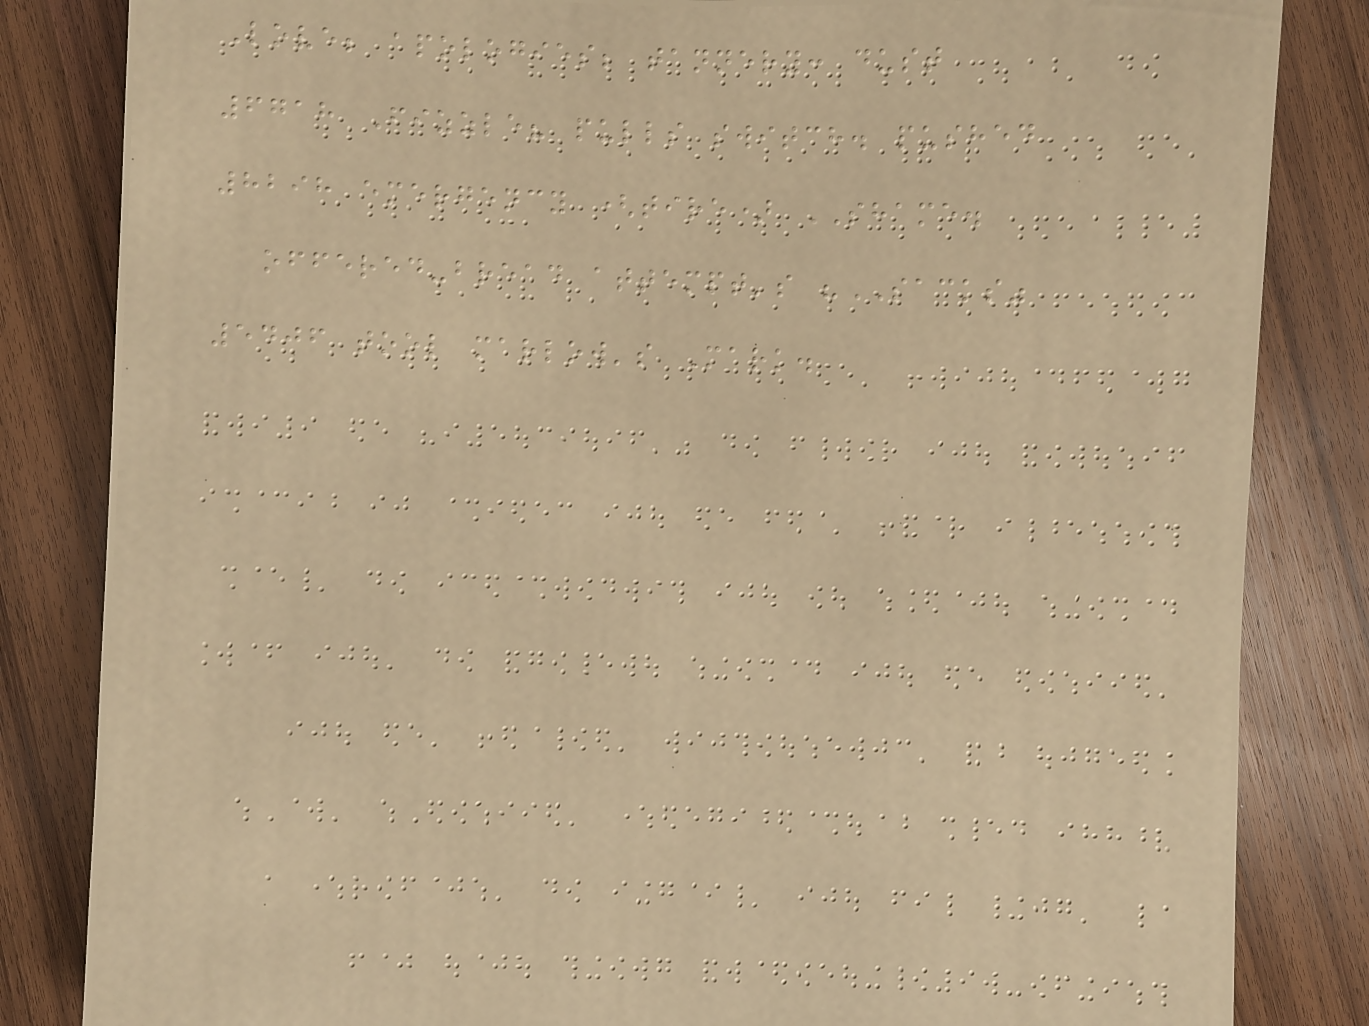Love; apologies; tannery: dust
6718 Fizzle? pulls switch. pushed
8298 emergency (tire) SHAME.
offered-bread attempt's "SACKS"
5406 tool marlow's Mark.
